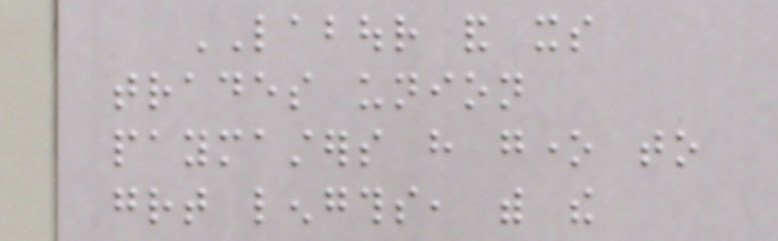LABOUR and its
trades union
paymasters have gone to
great lengths, with the
